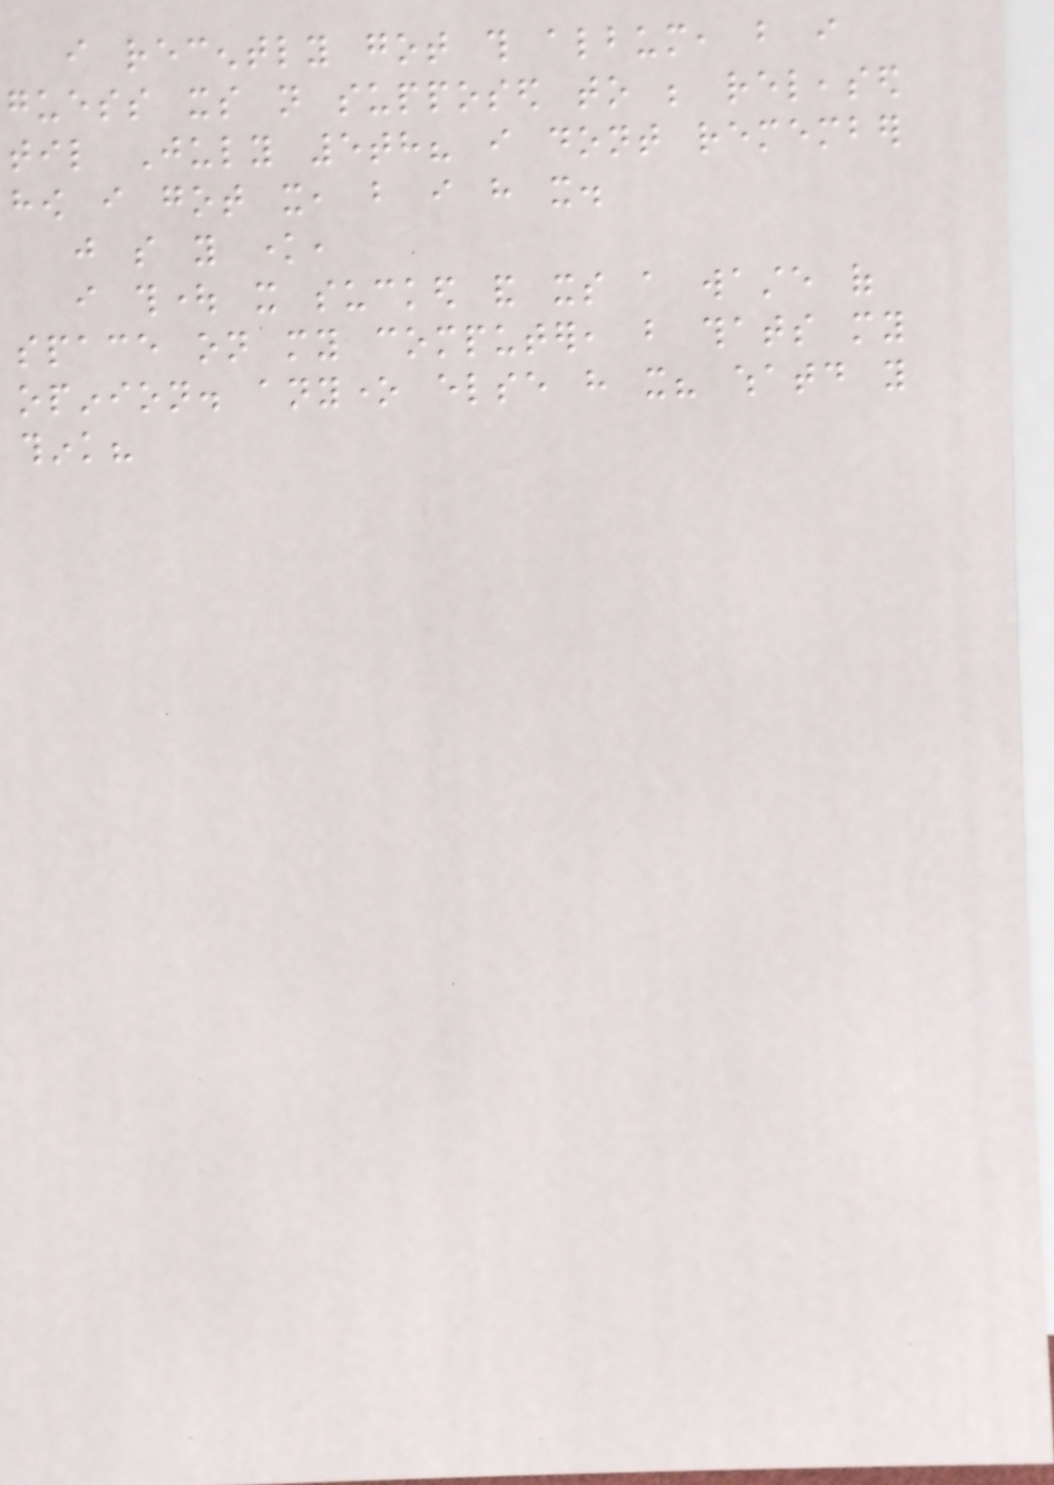i recently got this album, but i
guess its not supposed to be released
til July 5th? i dont remember
how i got it, but i have it.
just so you know,
i thought it sucked and its a waste of
space on my computer, but thats my
opinion. anyone else have it? whatd you
think?
